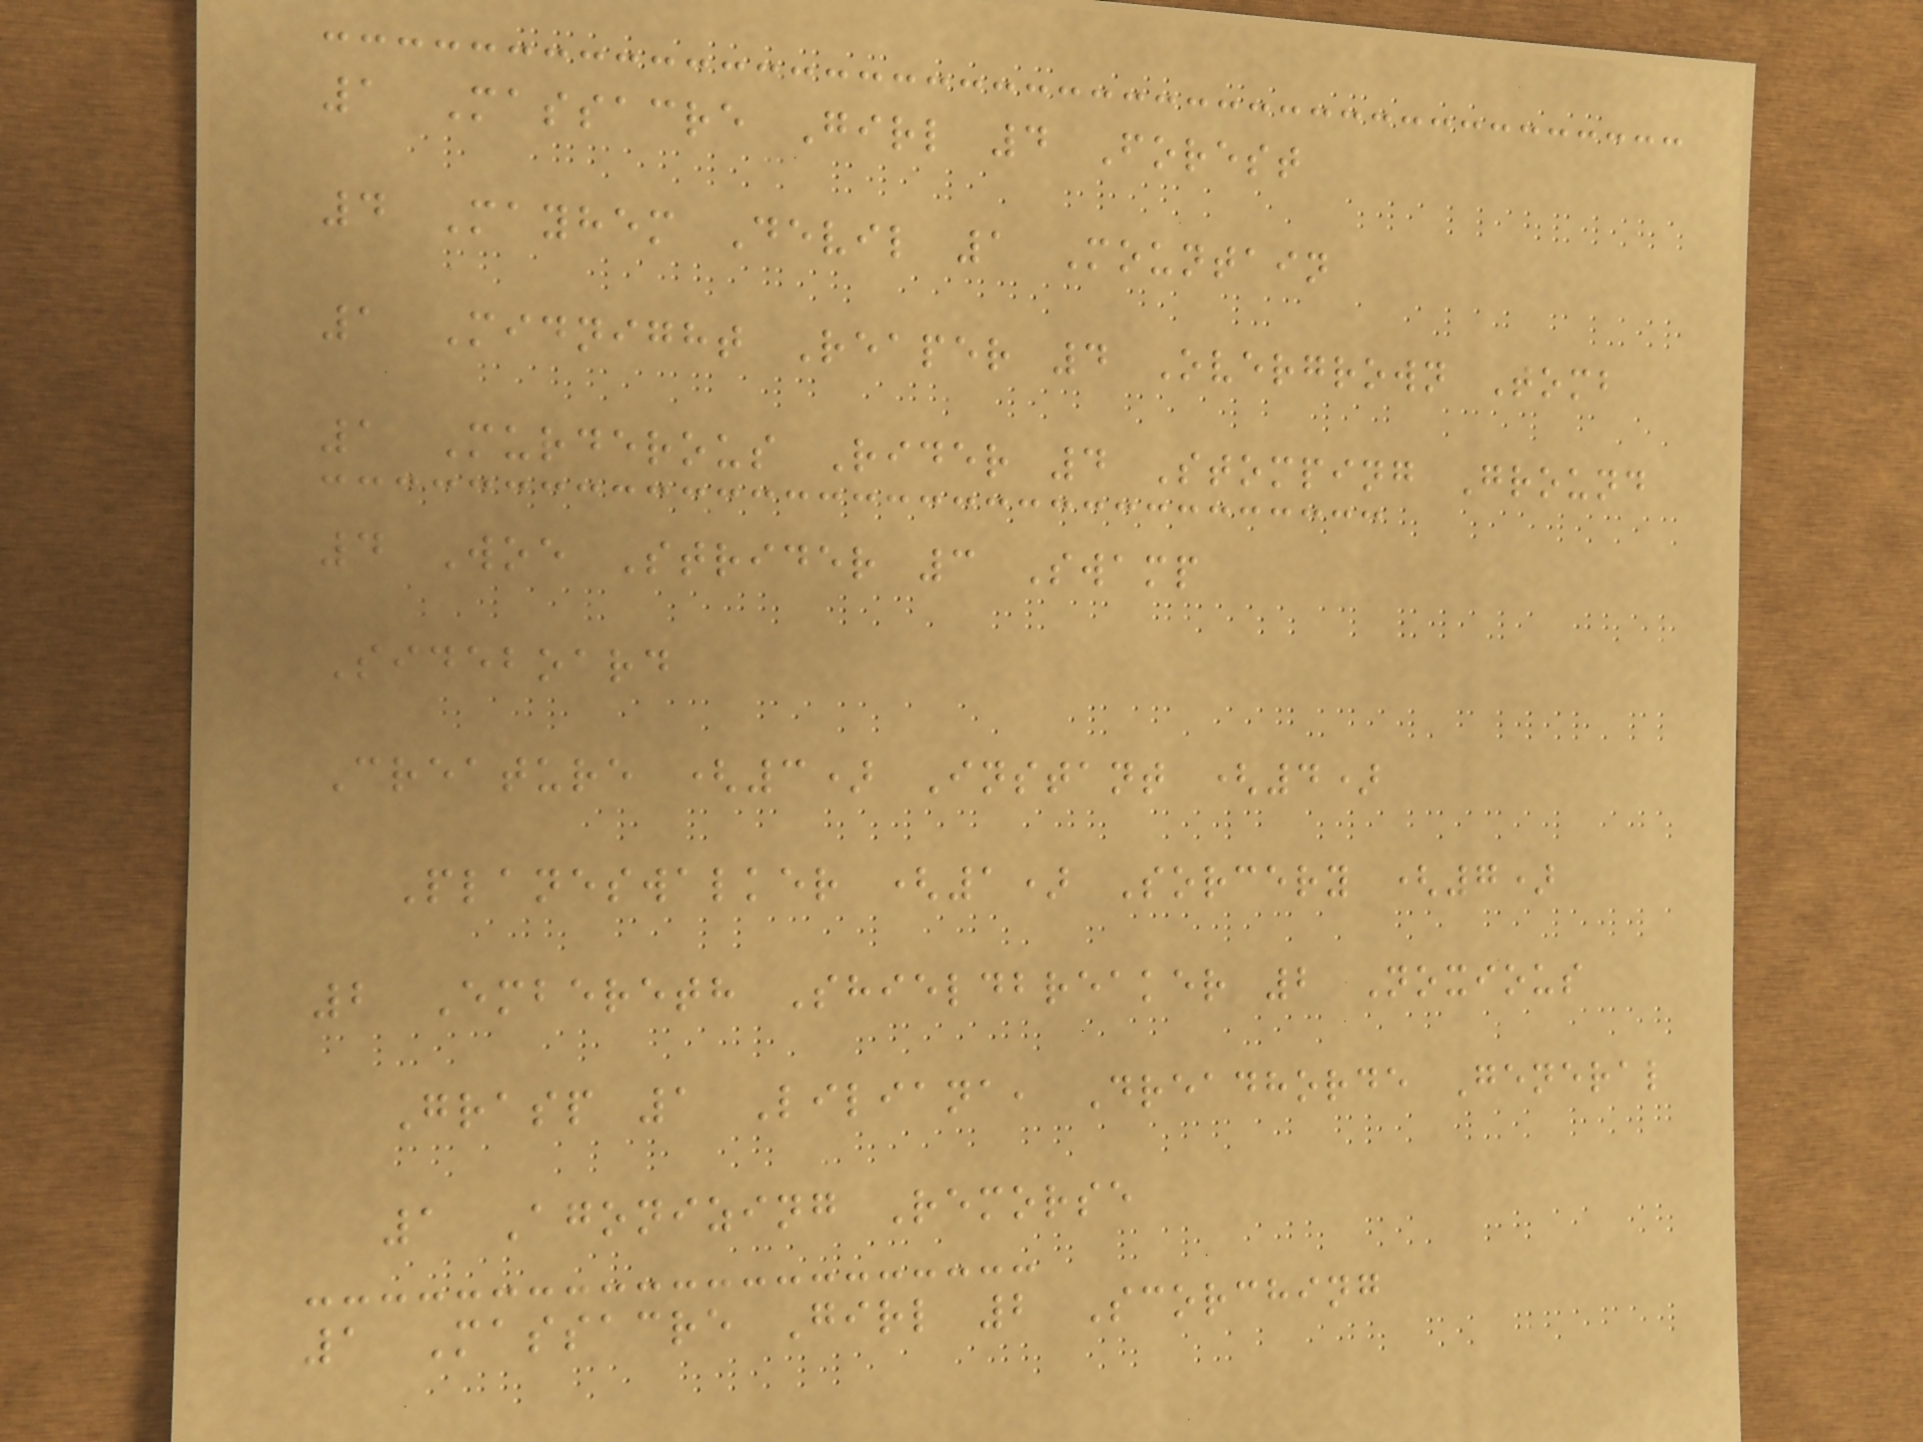1 Massacre Girl 4 Forest
4 Mayhem Devil 1 Mountain
1 Midnight Reaper 4 Overgrown Tomb
1 Murderous Rider 4 Stomping Ground
4 Woe Strider 3 Swamp
Sideboard
Creature (3) Instant (4)
Planeswalker (1) Sorcery (7)
2 Embereth Shieldbreaker 2 Noxious
Grasp 1 Liliana, Dreadhorde General
1 Agonizing Remorse
1 Massacre Girl 2 Scorching
